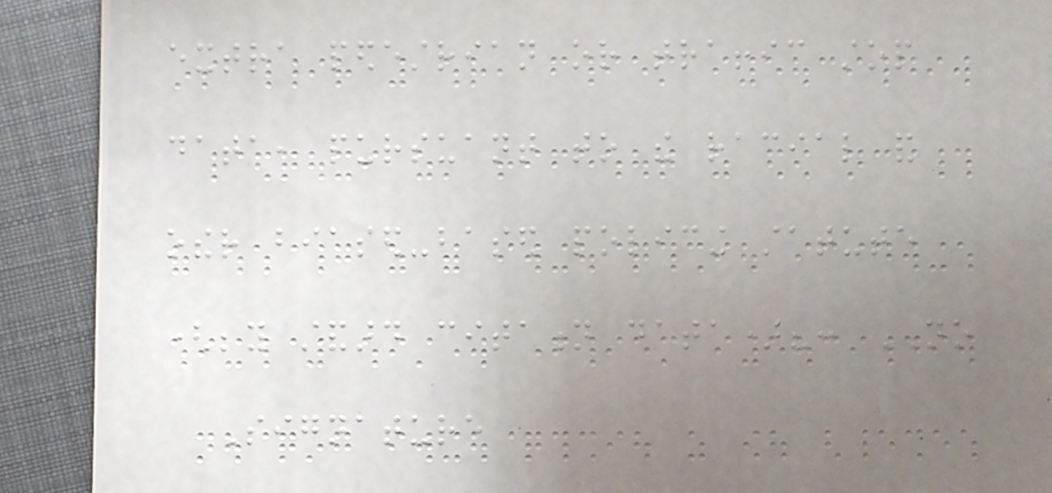extra pedestrian or traffic stop
data, pursuant to the racial and
other biased-based policing statute
(beyond standard citation data)?: NO
Signature
